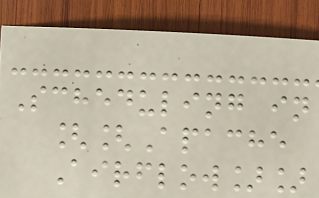Scheduling in
[[Apache
Airflow]]
